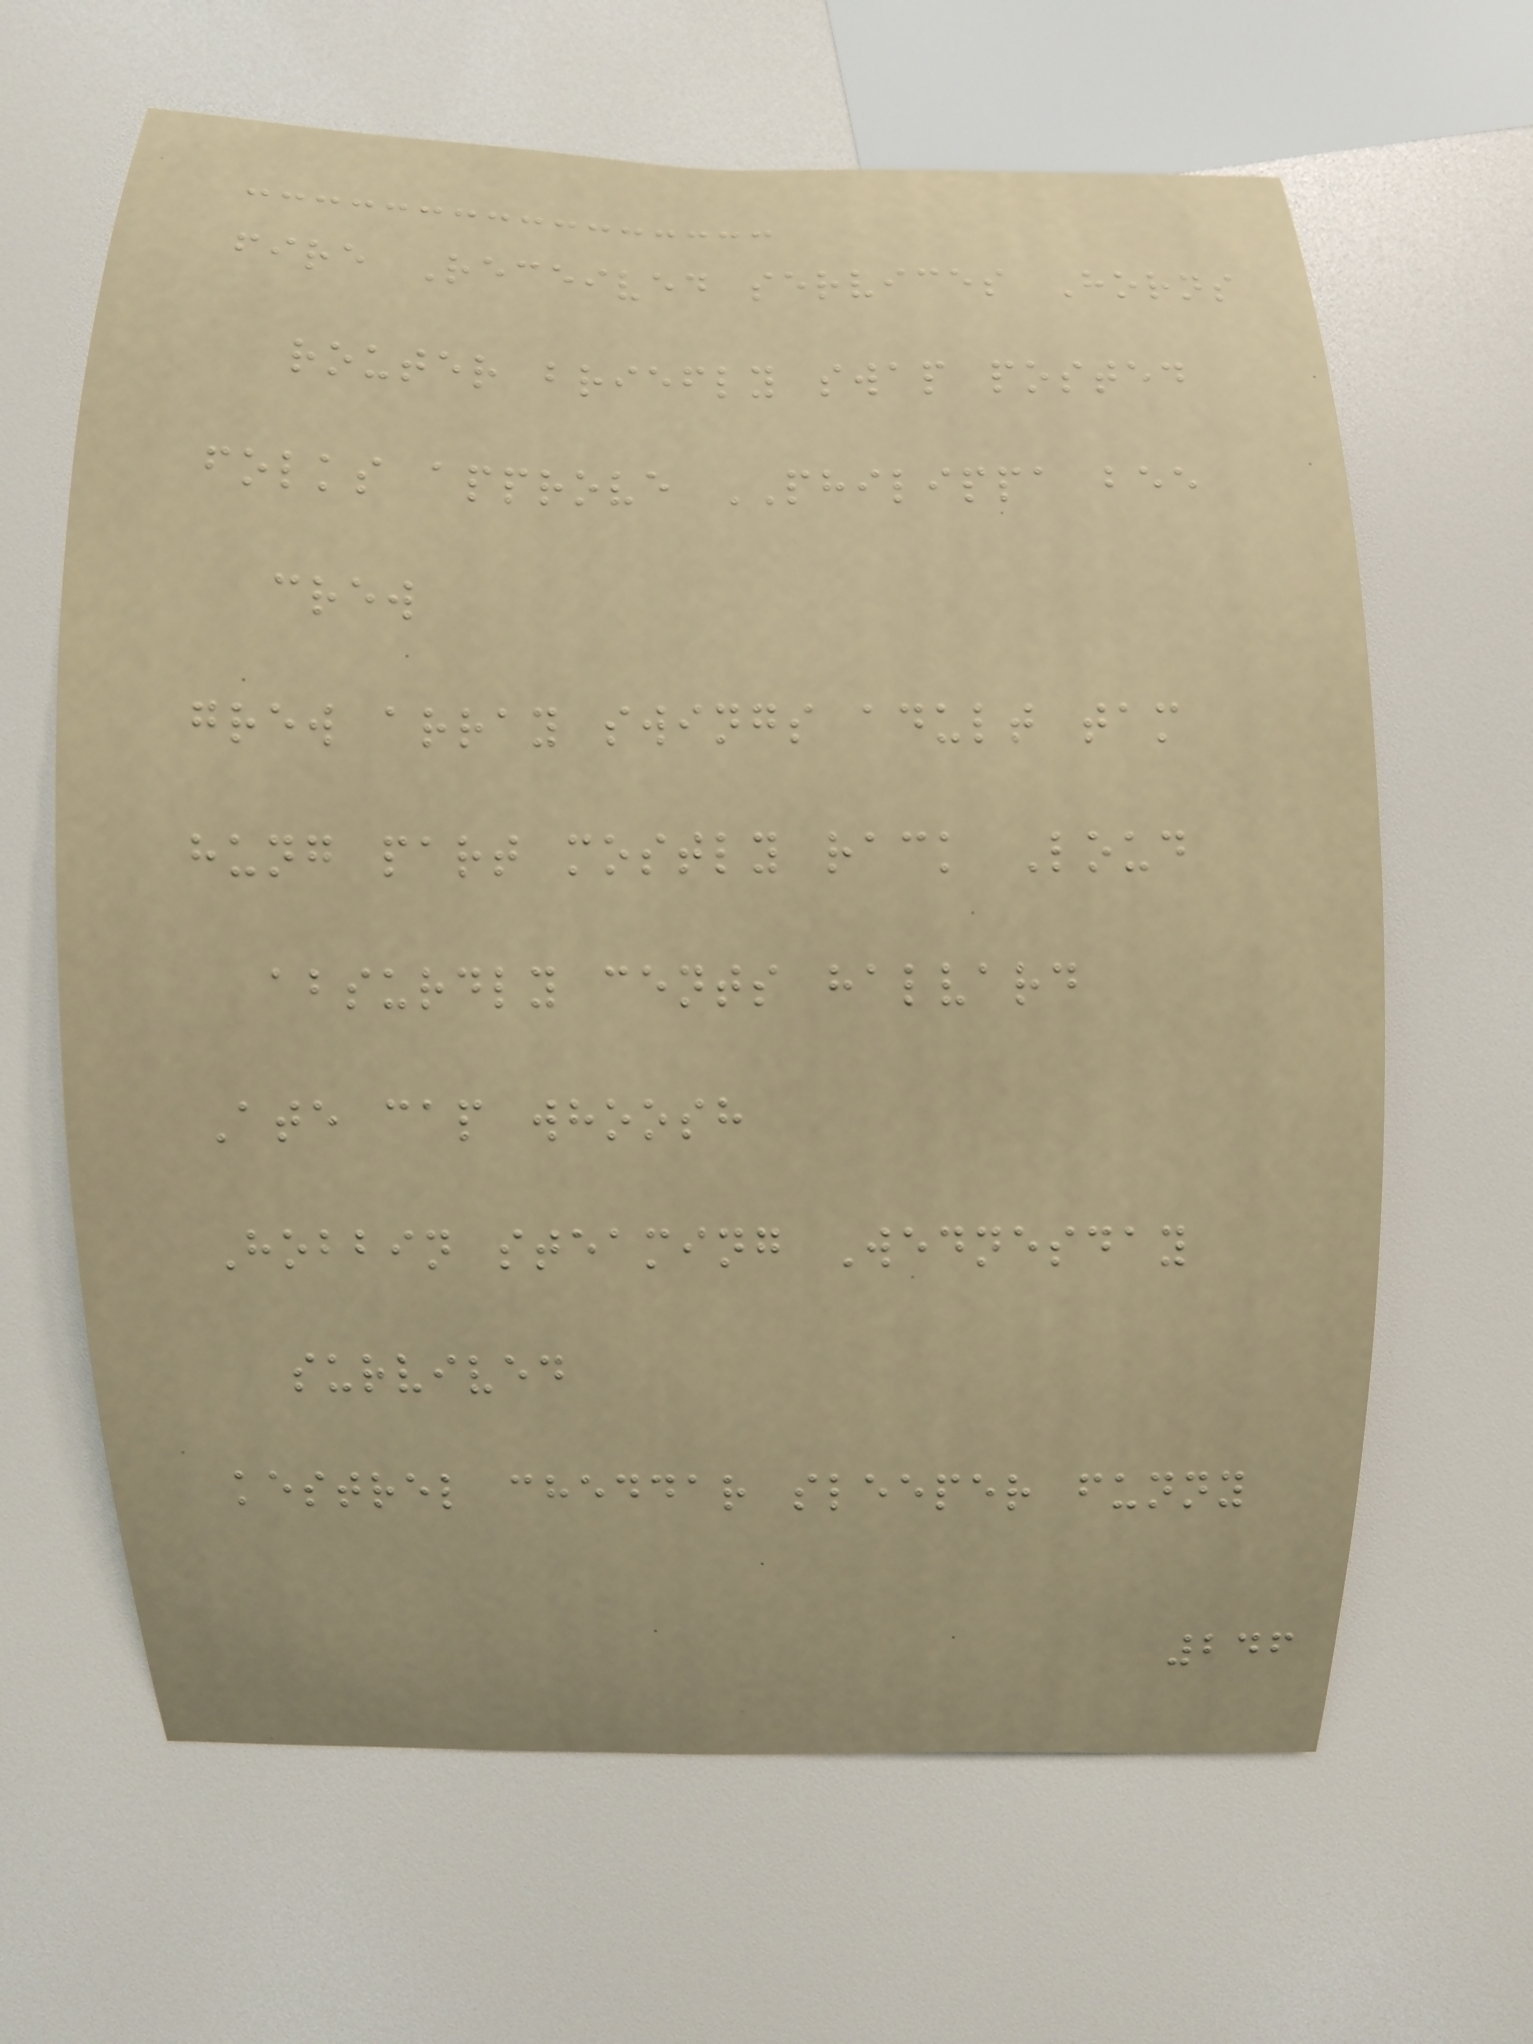fire Received services Horns
router briefly swap posted
folks approve PHILIPPA bee
crew
grew array swings adult tam
hung part mostly rack Loud
absurdly cents halvard
Ate cap whoosh
Hobbin steaming Wednesday
survived
kestrel cheddar sleeper funny
246
